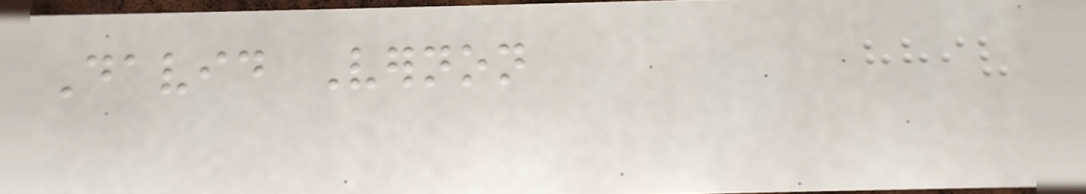David Vernon
